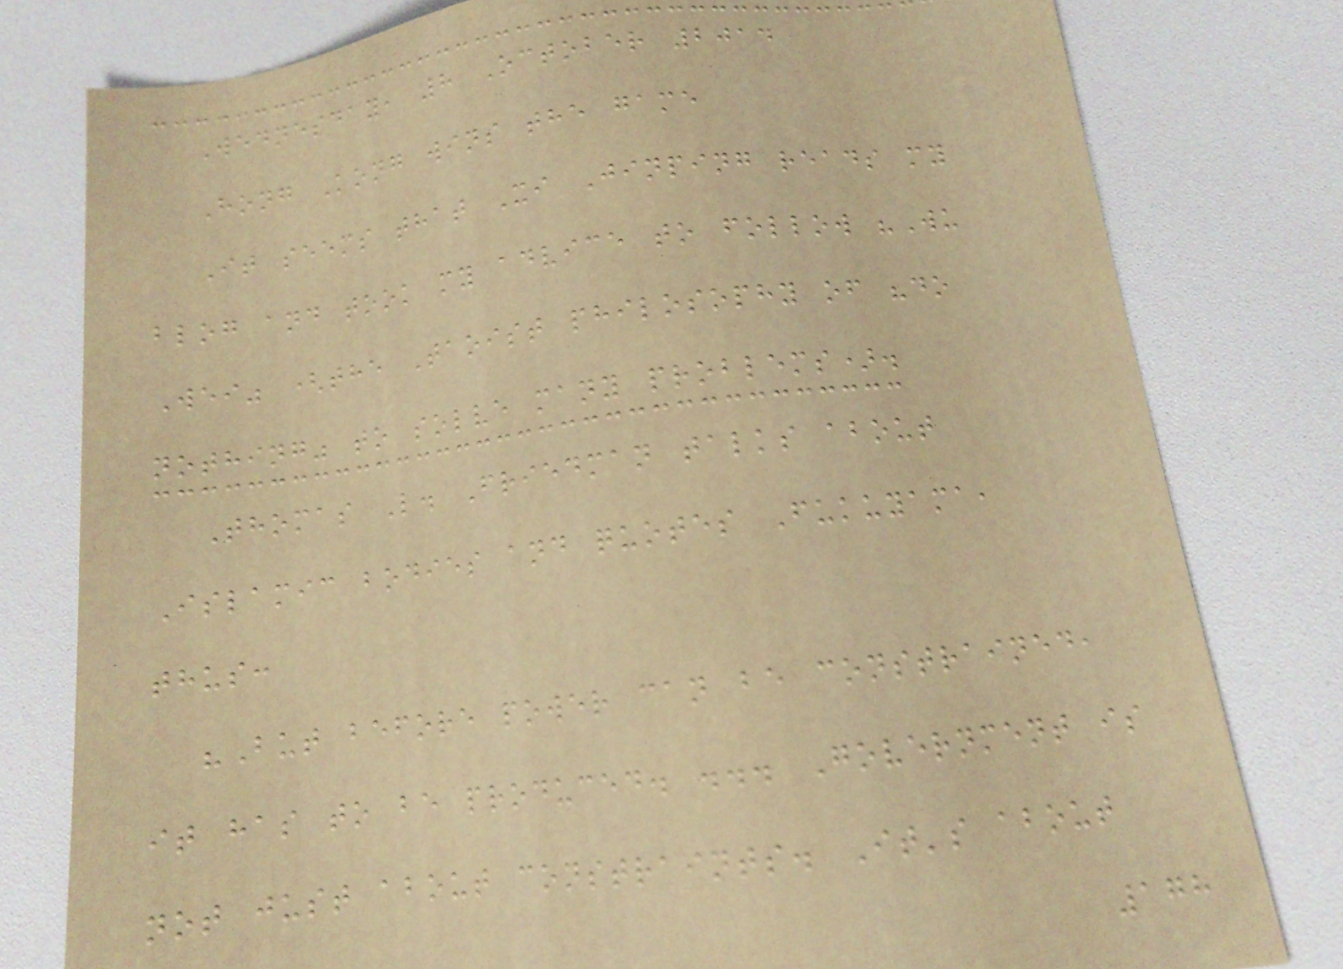Wednesday, 8 October 2014
Hong Kong wins the game
It seems that Xi Jinping reads my
blog and took my advice to follow "Wu
Wei" (the Taoist philosophy of "do
nothing" to solve many problems).
Thomas L. Friedman talks about
Islamic bodies and quotes Fukuyama,
thus:
"But before power can be constrained,
it has to be produced. ... Government is
not just about constraints. It's about
178
